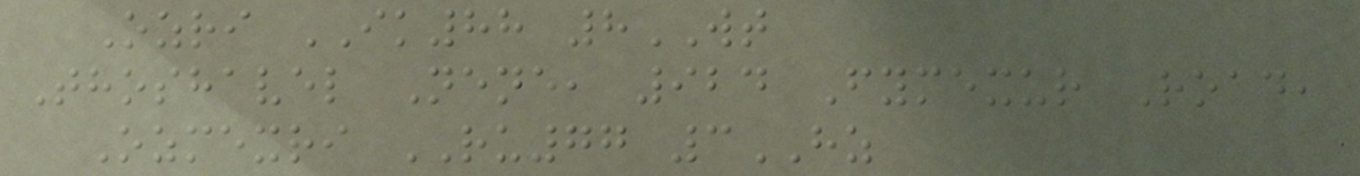Ozri IK88 8WT
Thoshavel Nene, 924 Fymexur Road,
Ozmexri RU77 3HZ
